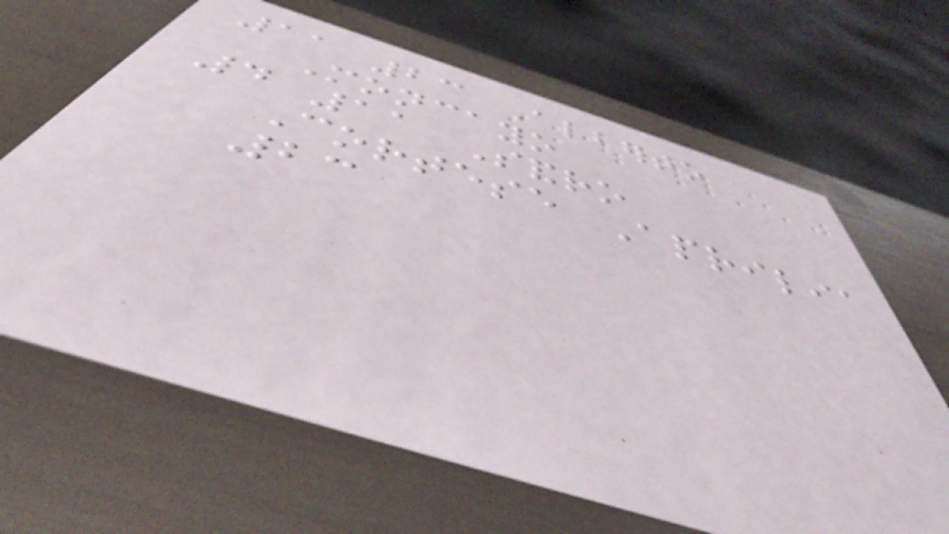11 23 Alberto
Moncayo
4 11 Sandro
Cortese Aprilia
23
